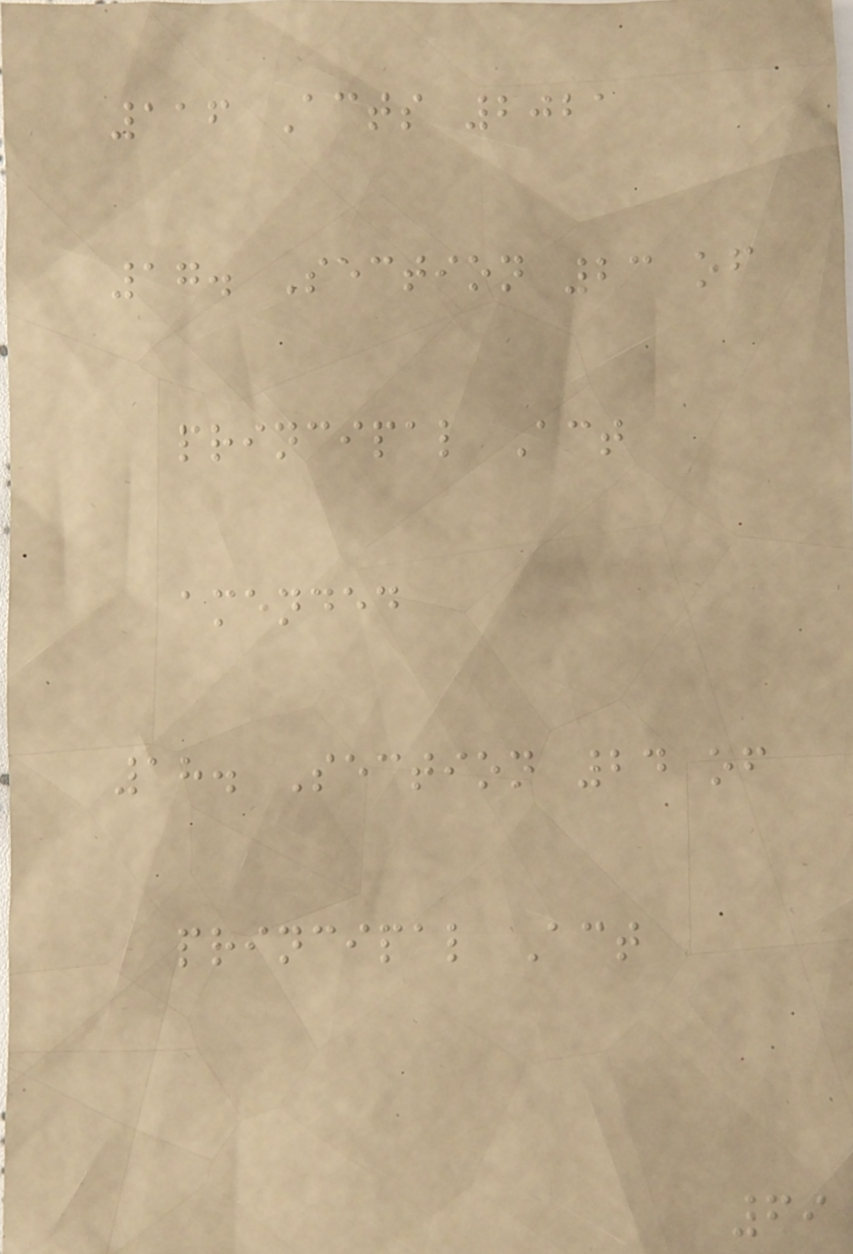116 Acts 2021
17. Section 23 of
principal Act
amended
18. Section 24 of
principal Act
69
